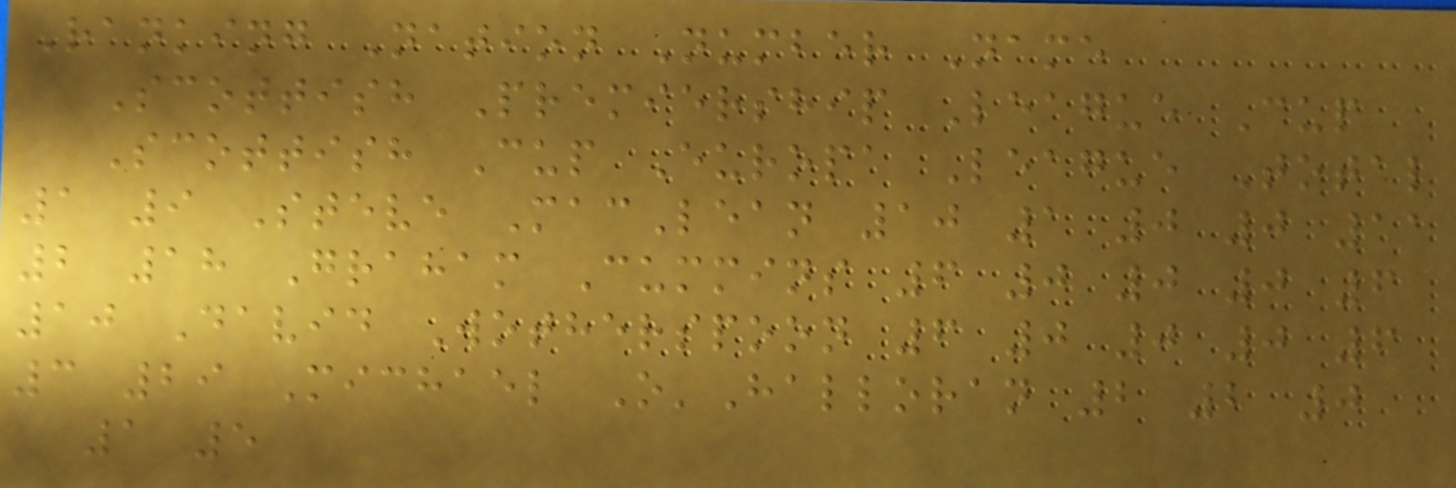Ranking Nation Number Name
Scottish Premiership League Cup
Scottish Cup Europa League Total
1 9 Steve MacLean 10 1 0 0 11
2 18 Graham Cummins 6 0 0 0 6
10 David Wotherspoon 6 0 0 0 6
3 29 Michael O'Halloran 2 2 0
1 5
